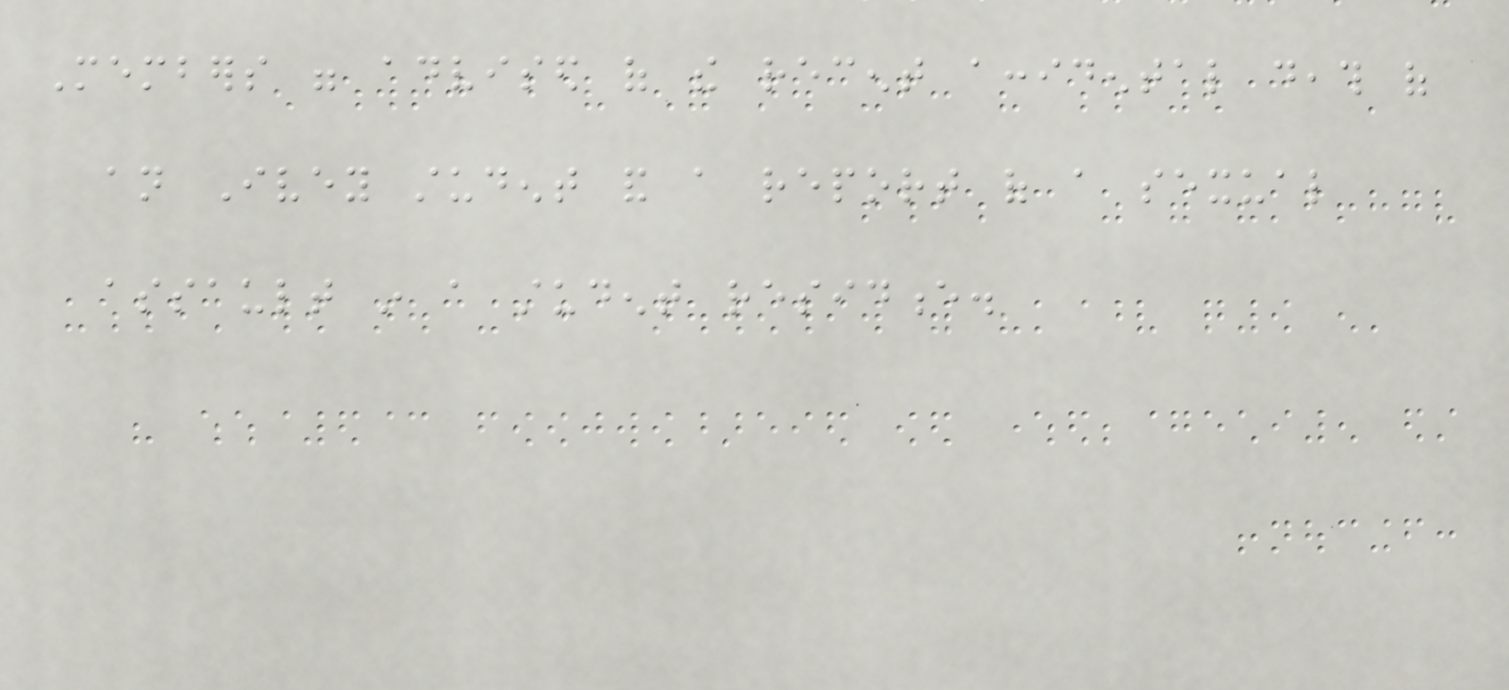Members were advised of the recent accidental death of
an Ivey student and a report of a sexual
assault in a student residence.
